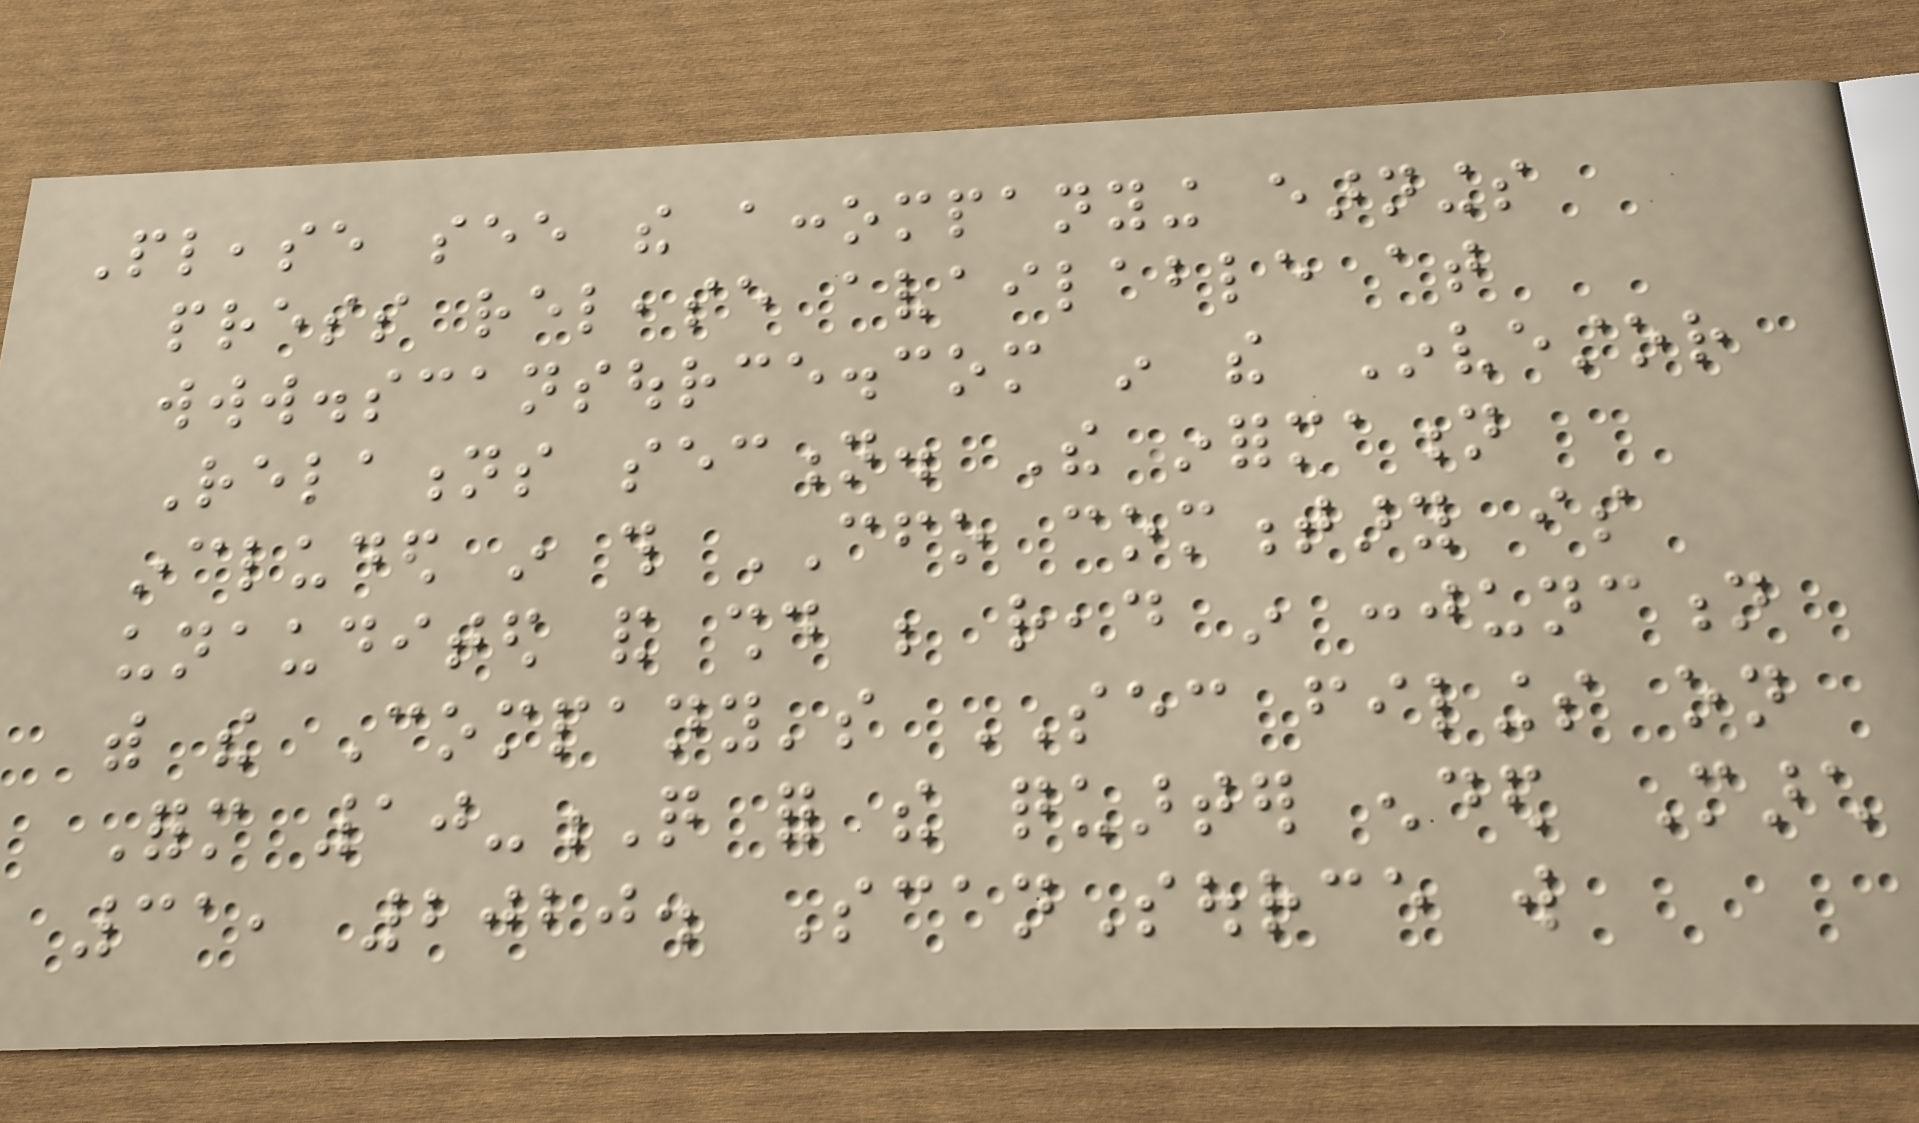Please see the accompanying earnings
press release available at
www.scansource.com in the Investor
Relations section. The information
included in this CFO commentary is
unaudited and should be read in conjunction
with the Company's SEC filings on
Form 10-Q for the quarter ended March
31, 2020. ScanSource will
